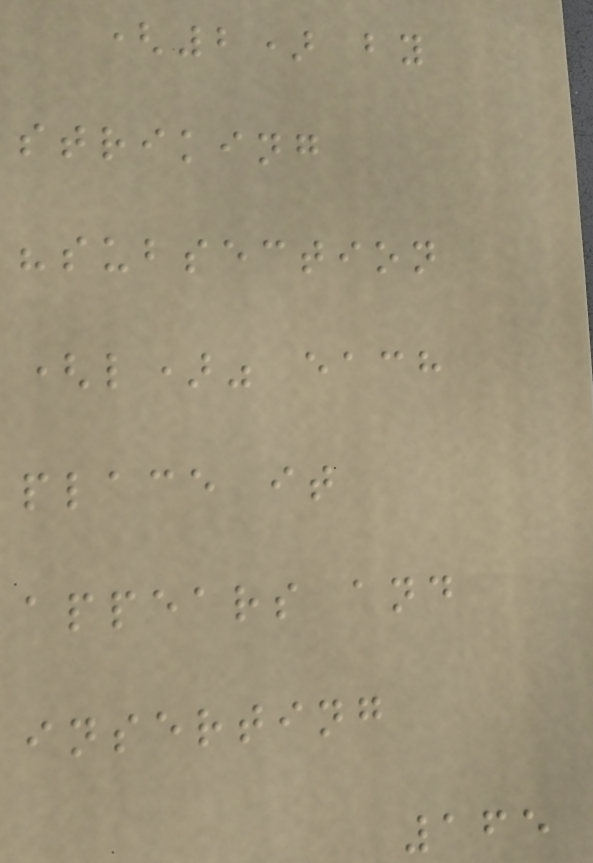(2) by
striking
"subsection
(l)" each
place it
appears and
inserting
165
